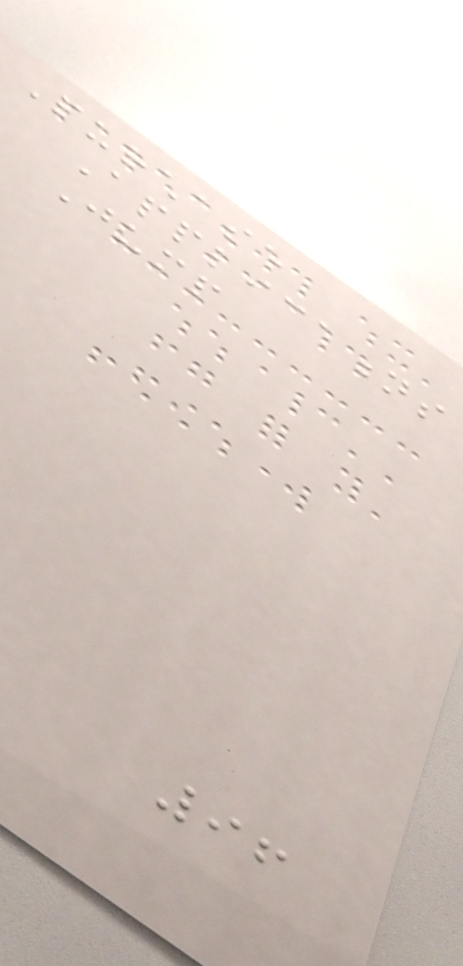Purchase
Applications
Jump
96
